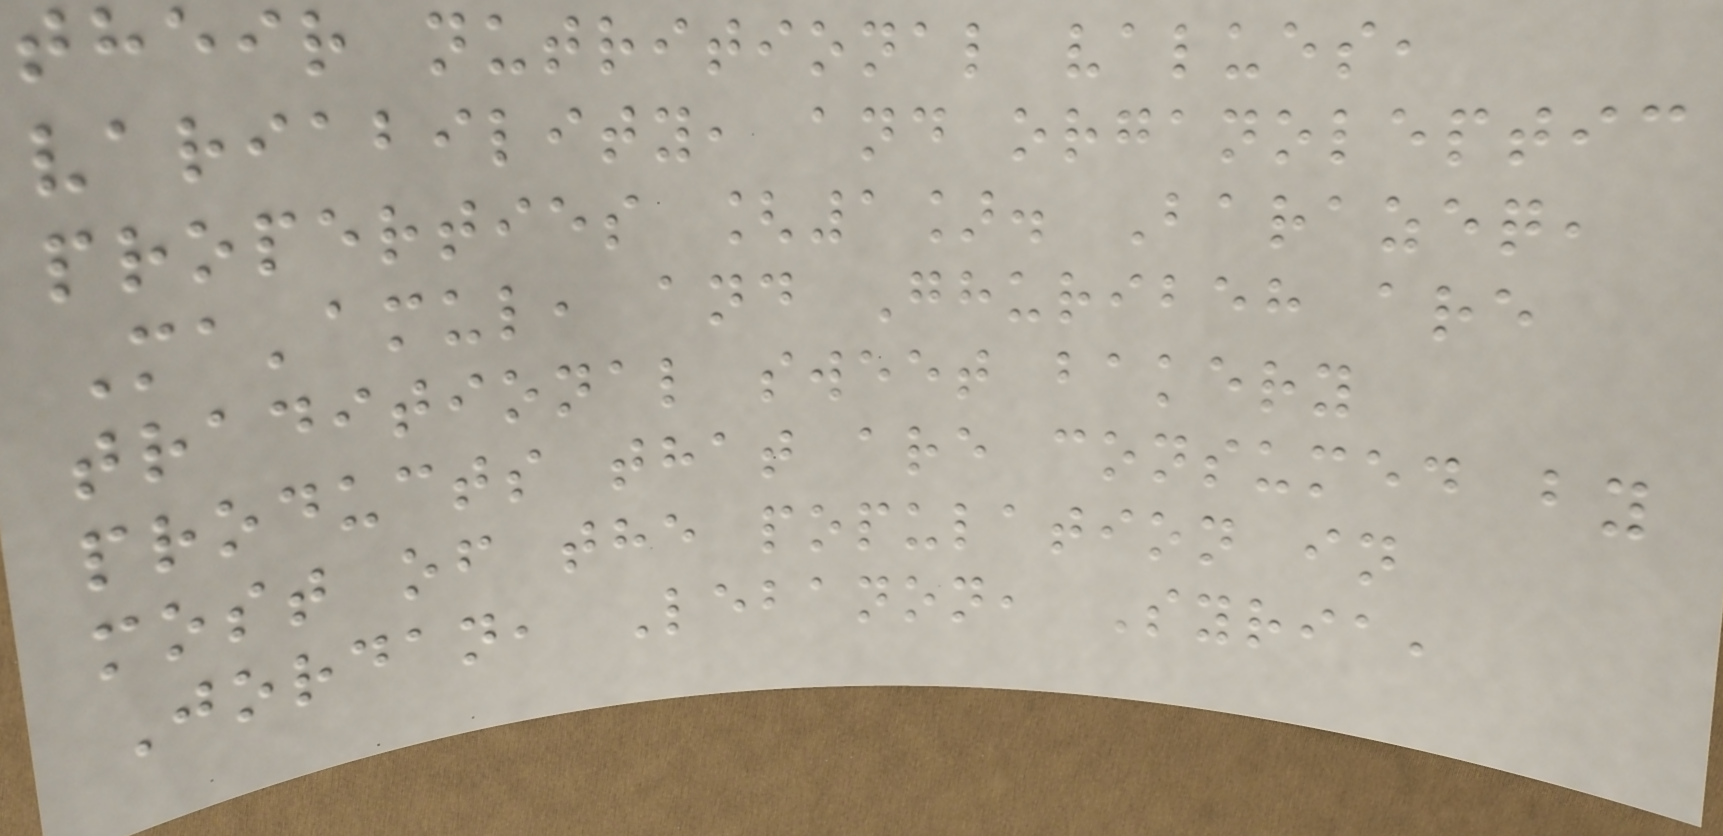their nutritional values,
variability, and organoleptic
properties [1]. Barazeq,
Ma'amul, and Ghuribeh are
traditional sweet bakery
products that are consumed by
most of the population in
Jordan, Lebanon, Syria,
